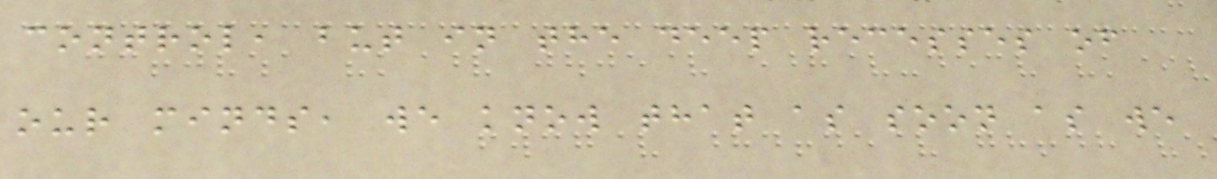control, but in the deep recesses of
our minds, we know that as soon as we
